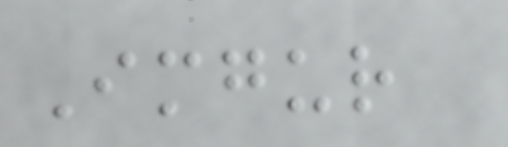Imgur
